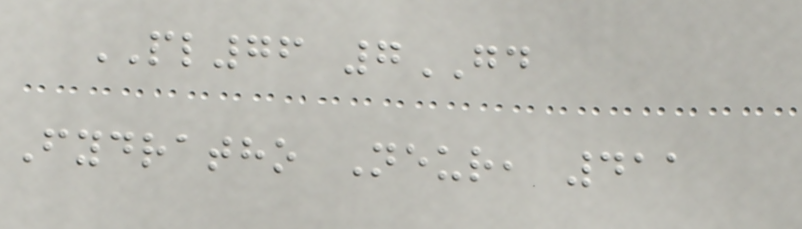PL76 7GD
Fydratho Neur, 411
